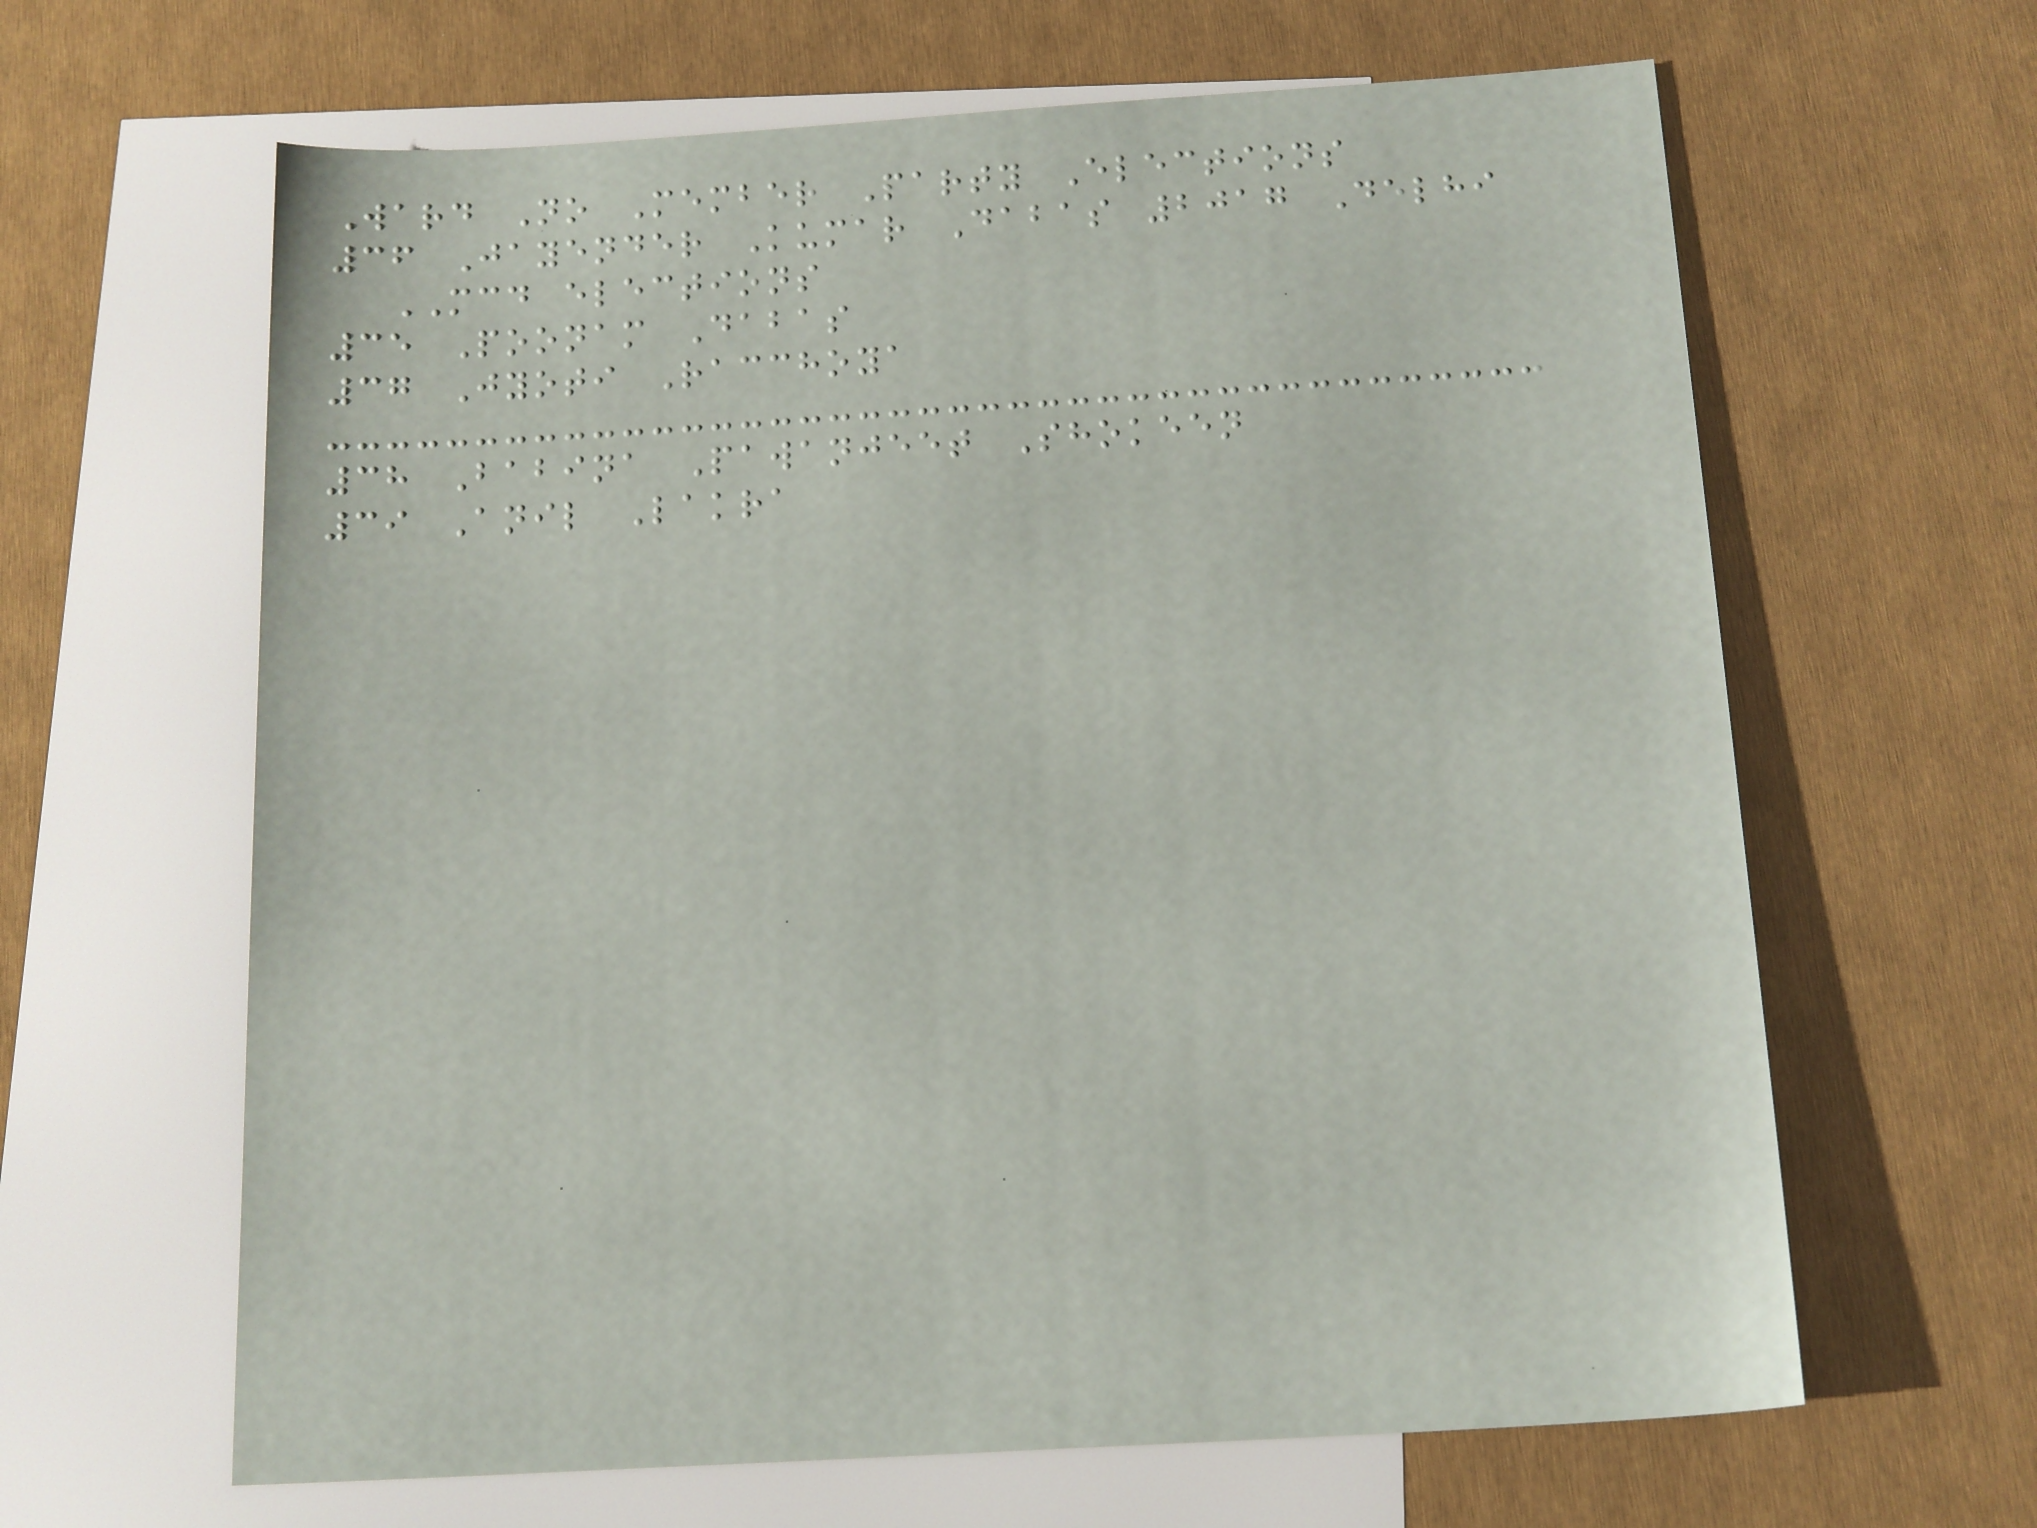Ward No Member Party Elections
36 Jayender Kumar Dabas 2017 Delhi
MCD elections
35 Poonam Dabas
37 Jyoti Racchoya
38 Babina Pawanjeet Shokeen
39 Anil Lakra
